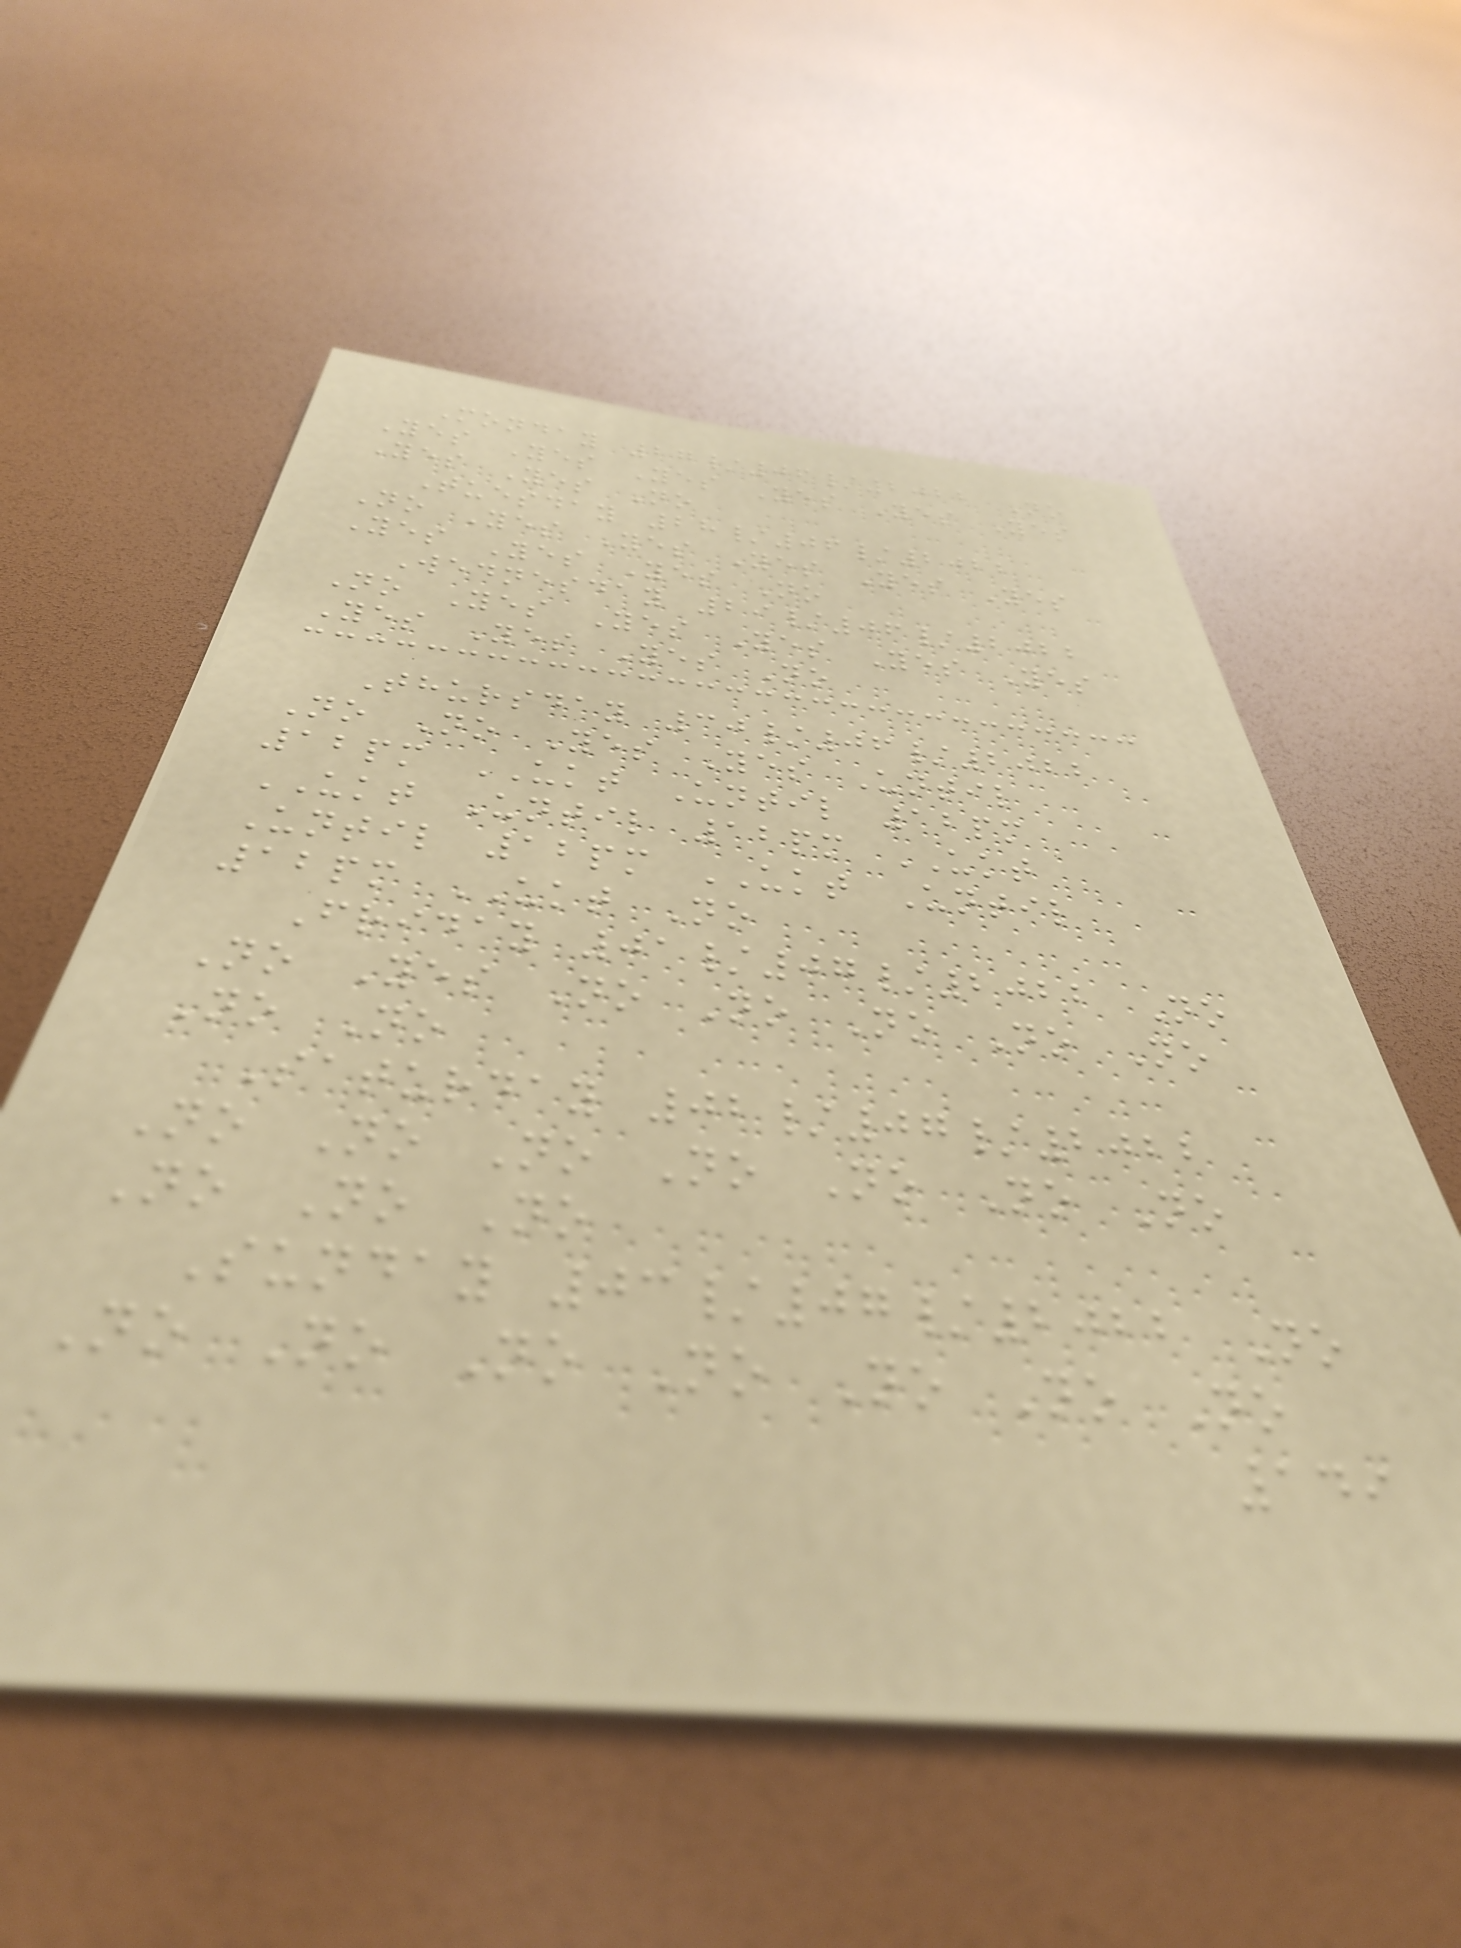Monday 27/06/2022 No
Yes Yes Yes Yes Yes Yes
Yes Yes No
Tuesday 28/06/2022
No Yes Yes Yes Yes Yes
Yes Yes Yes No
Wednesday 29/06/2022
No Yes Yes Yes Yes Yes
Yes Yes Yes No
Thursday 30/06/2022
No No Yes Yes Until
12pm UKT Until 12pm
UKT Until 12pm UKT
Until 12pm UKT Until
12pm UKT No
Friday 01/07/2022 No
No Yes No No No No No
No No
Saturday 02/07/2022
No No No No No No No
No No No
Sunday 03/07/2022 No
No No No No No No No
149
